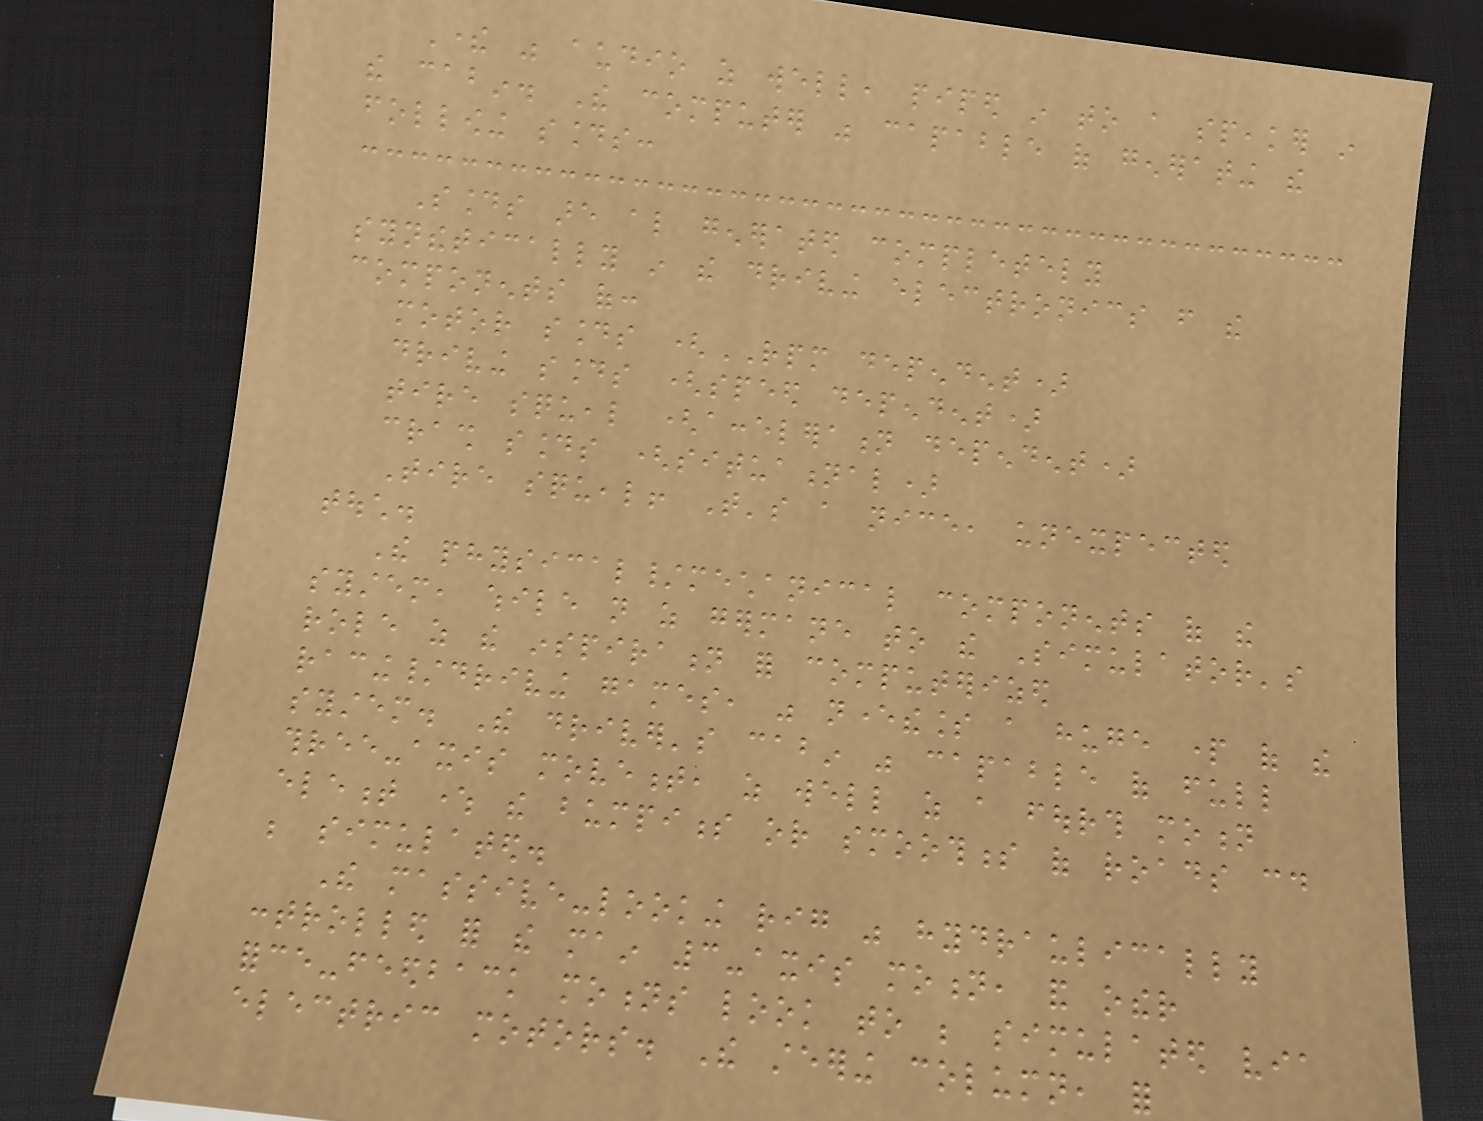There was audio as well, piped in to a speaker in
the cabin. The computer was capable of generating the
following sounds:
Sounds are also generated completely
synthetically in the driving electronics from the
components of:
motor sounds (RPM dependent)
driving sounds (speed dependent)
tire squeal (acceleration dependent)
crash sounds (situational)
Tire squeal! That's a nice, unexpected
touch.
The physical/mechanical components of the
system, while not as germane to the Simulator's
role as the inspiration for computerized
racing/driving games, was nevertheless a huge part of the
system. The driver's cabin was capable of full
three-axis movement, as well as a fourth motion
element where the bumpiness or smoothness of roads could
be simulated.
The massive-looking rig was hydraulically
controlled for the main 3-axis motion, and other
force-feedback motions look to be simulated via
electric motors. The steering column, for
